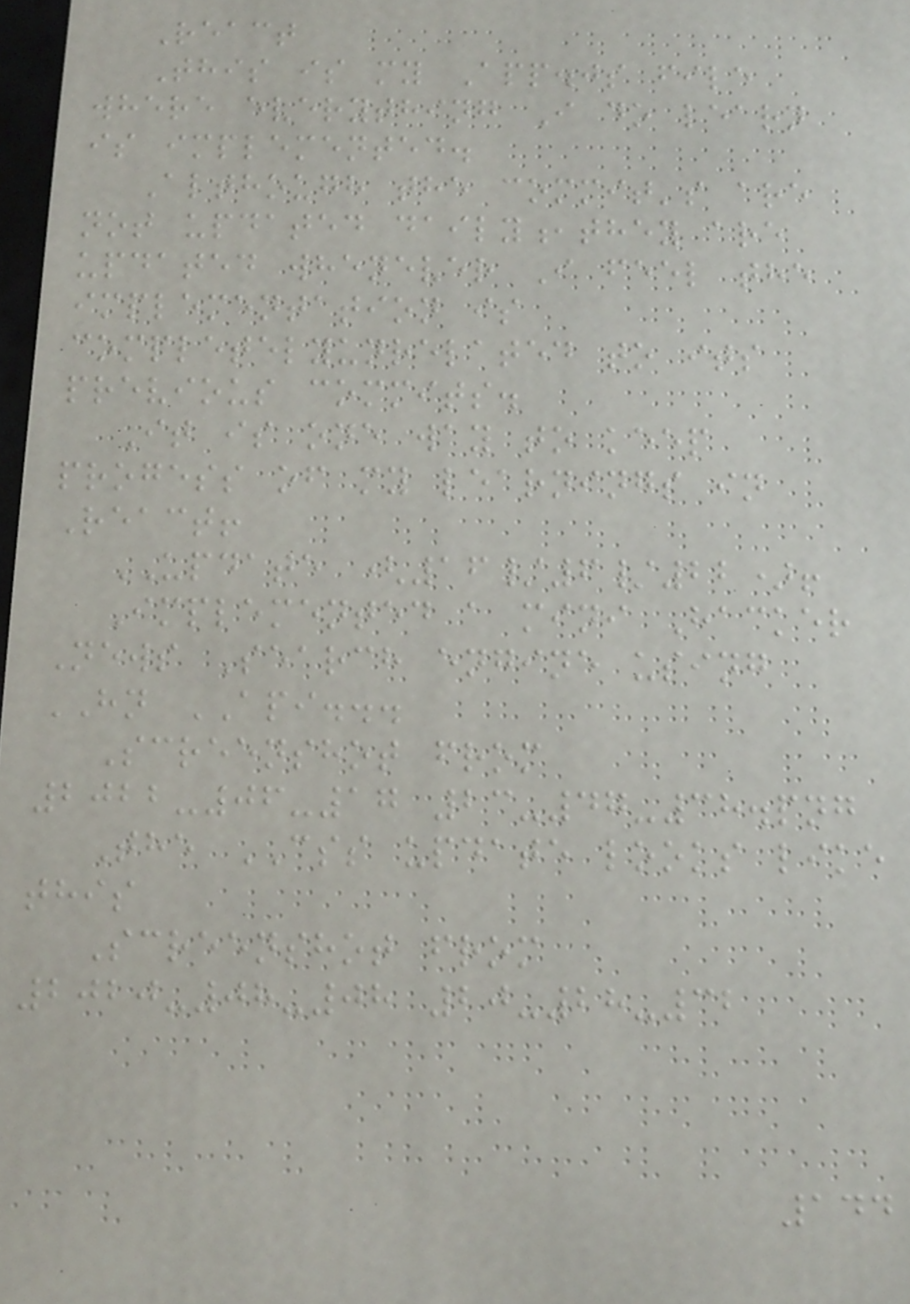React
This is my App.js file
where everything I do learn
is implemented.
Although the commit's are
not updated daily,they are
updated whenever I feel the
implementation is
completelyunrelated to its
previous commits.
It is one way to keep
progess of my learnings in
React!
UPDATE (16/6/22)!
Implemented a mini Hacker
News Search engine using
HN API...
Screenshot from
2022-06-17 23-47-38.png
The CSS update looks like
this
Screenshot from
2020-08-08 20-28-32
144
